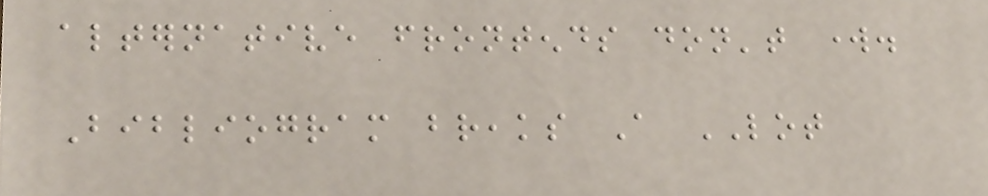alternative frontends don't work.
Bibliogram breaks A LOT
